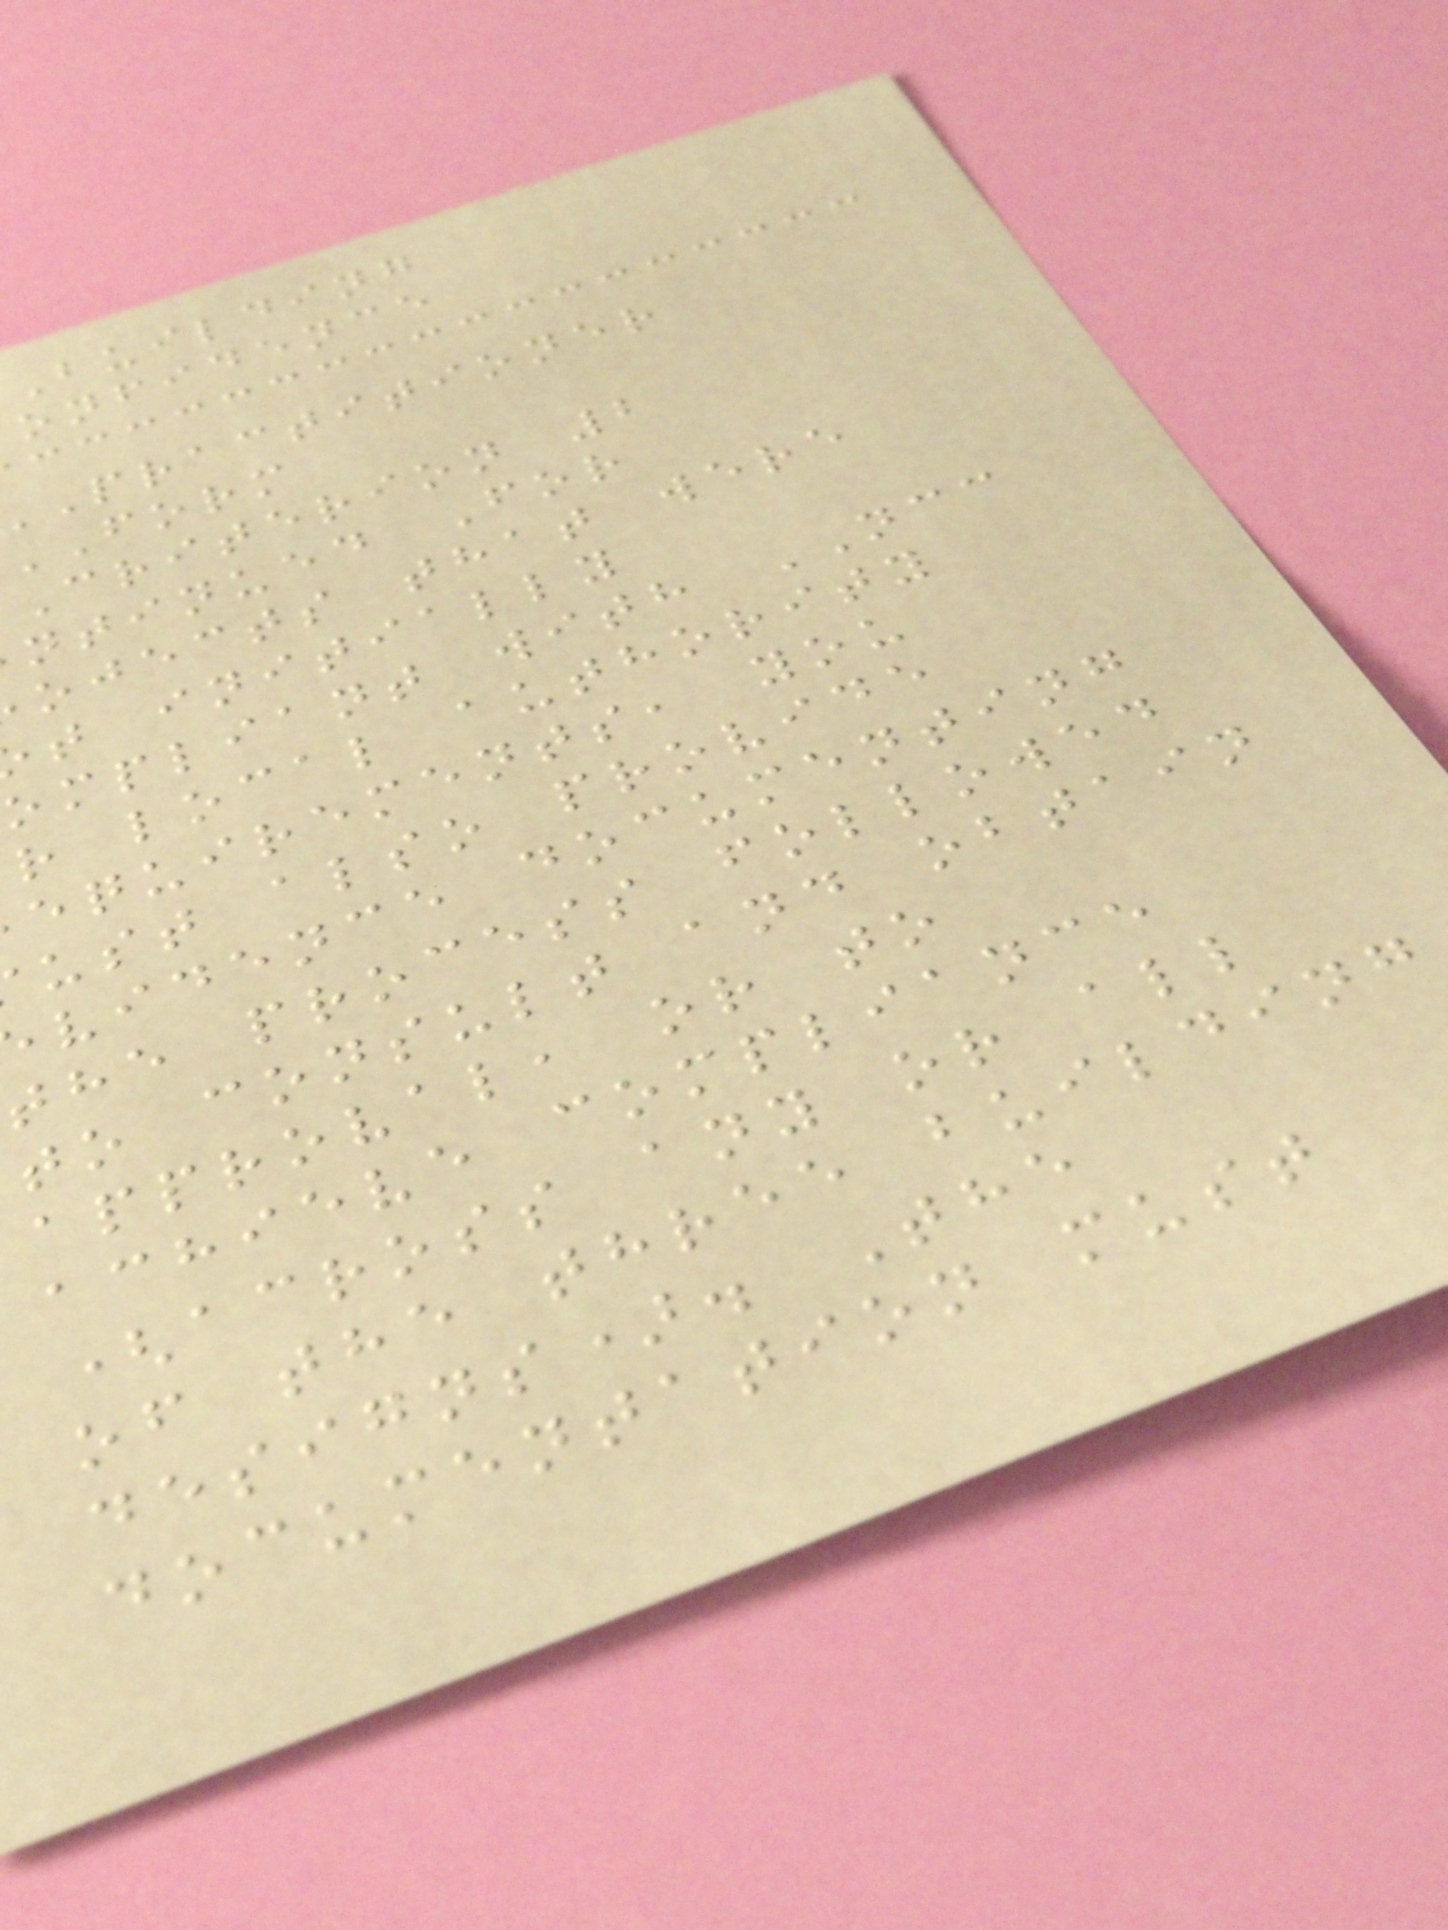building
onfidence
practitioner
FORM
Criterion 2
ntinued For
ojects that were
t initially
ompliant with NCC
r local authority
equirements, you
ust also provide
vidence documenting
the process followed
to consult and obtain
approval, or to
achieve compliance
(across any or all
of the three building
designs). The
documentation must
